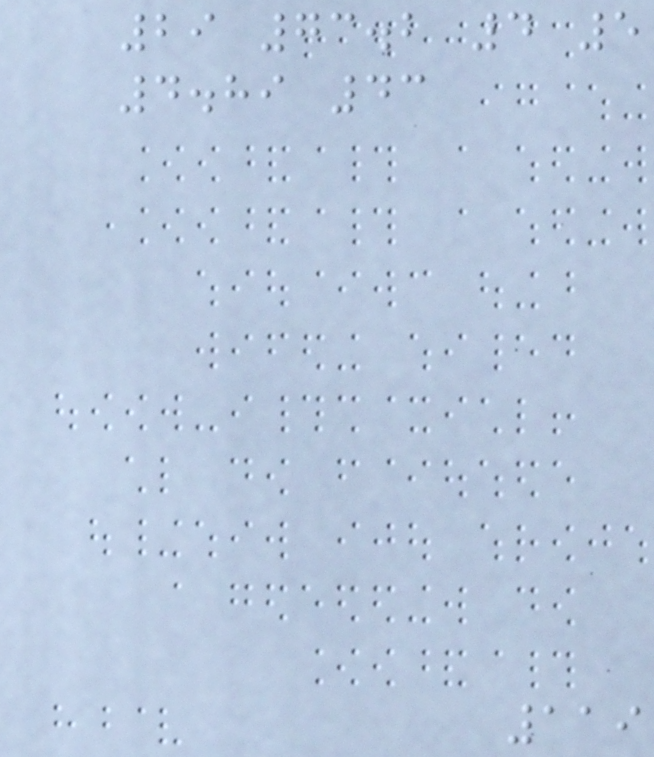29 73.2 4 5
4.89 43
119
